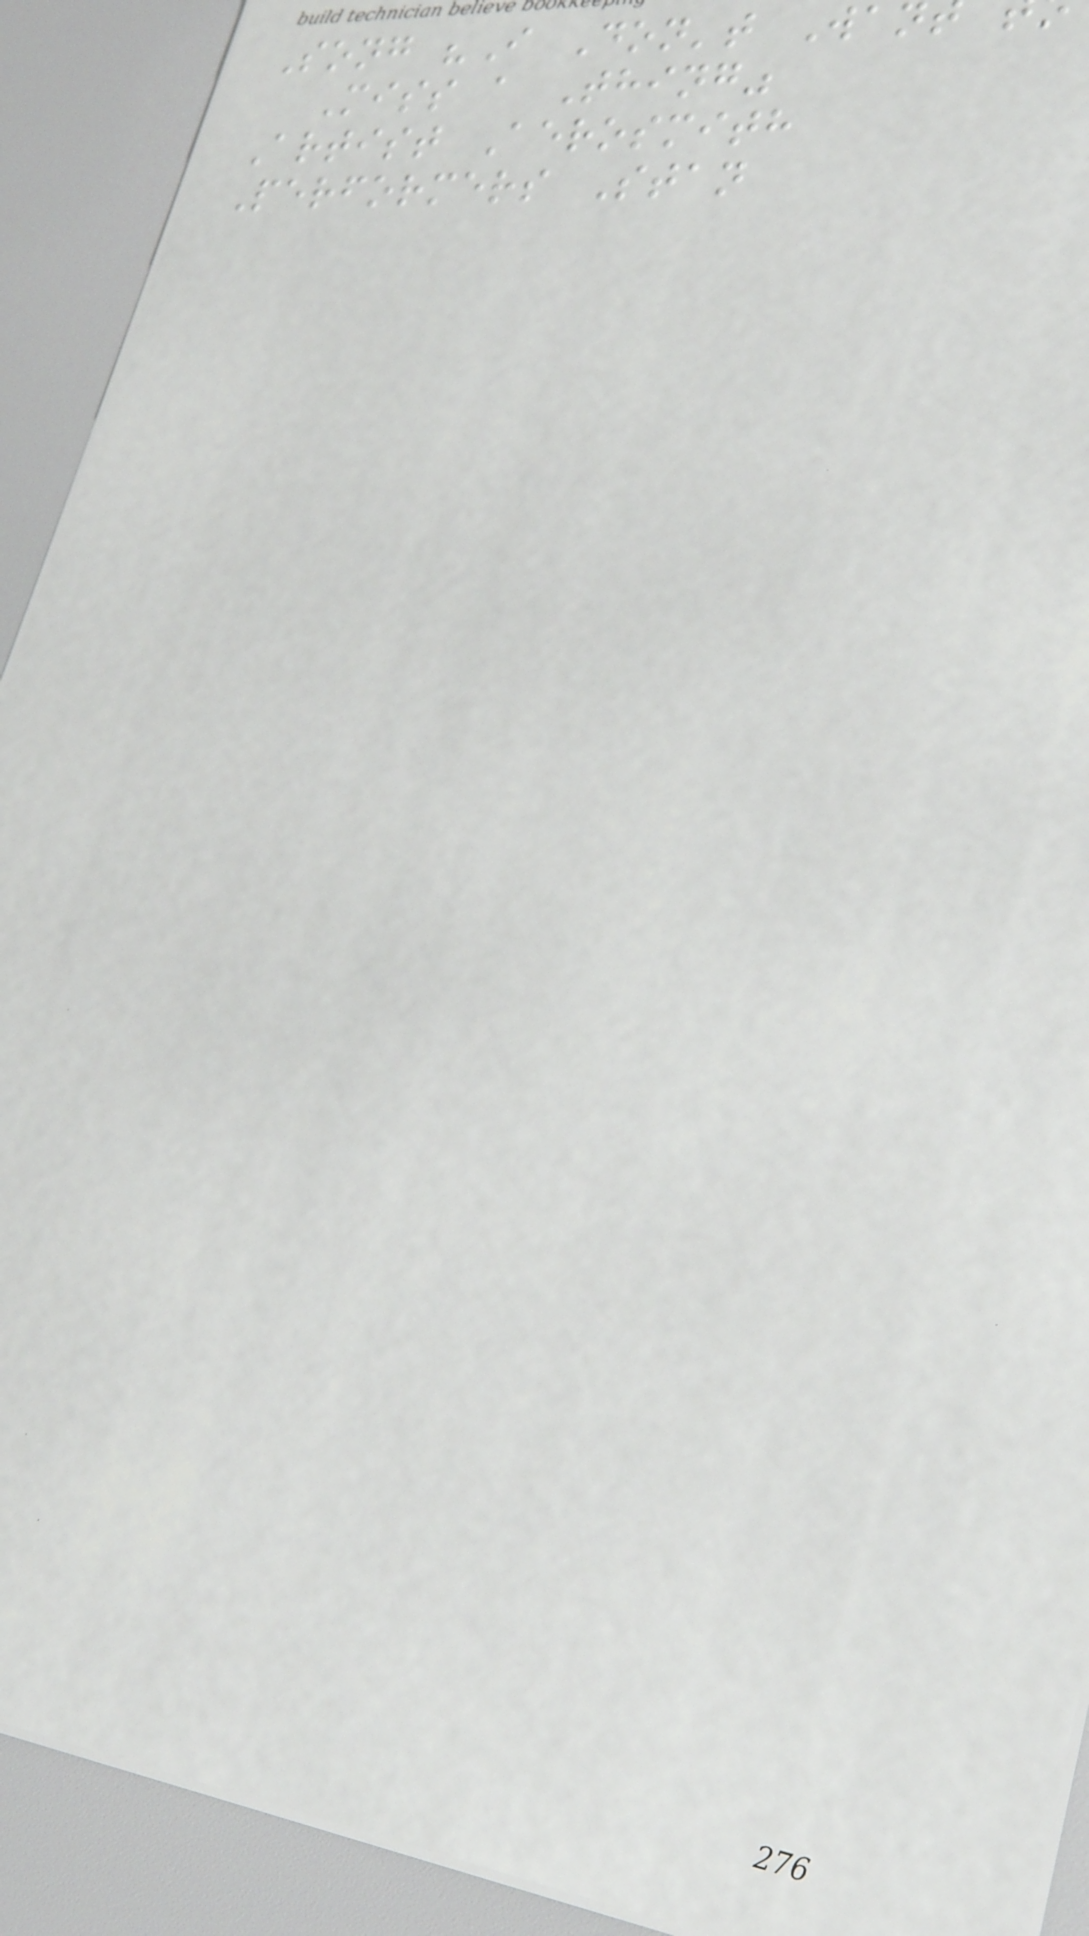Song "I Don't Wa
Miss a Thing"
Artist Aerosmith
Performers Stan
